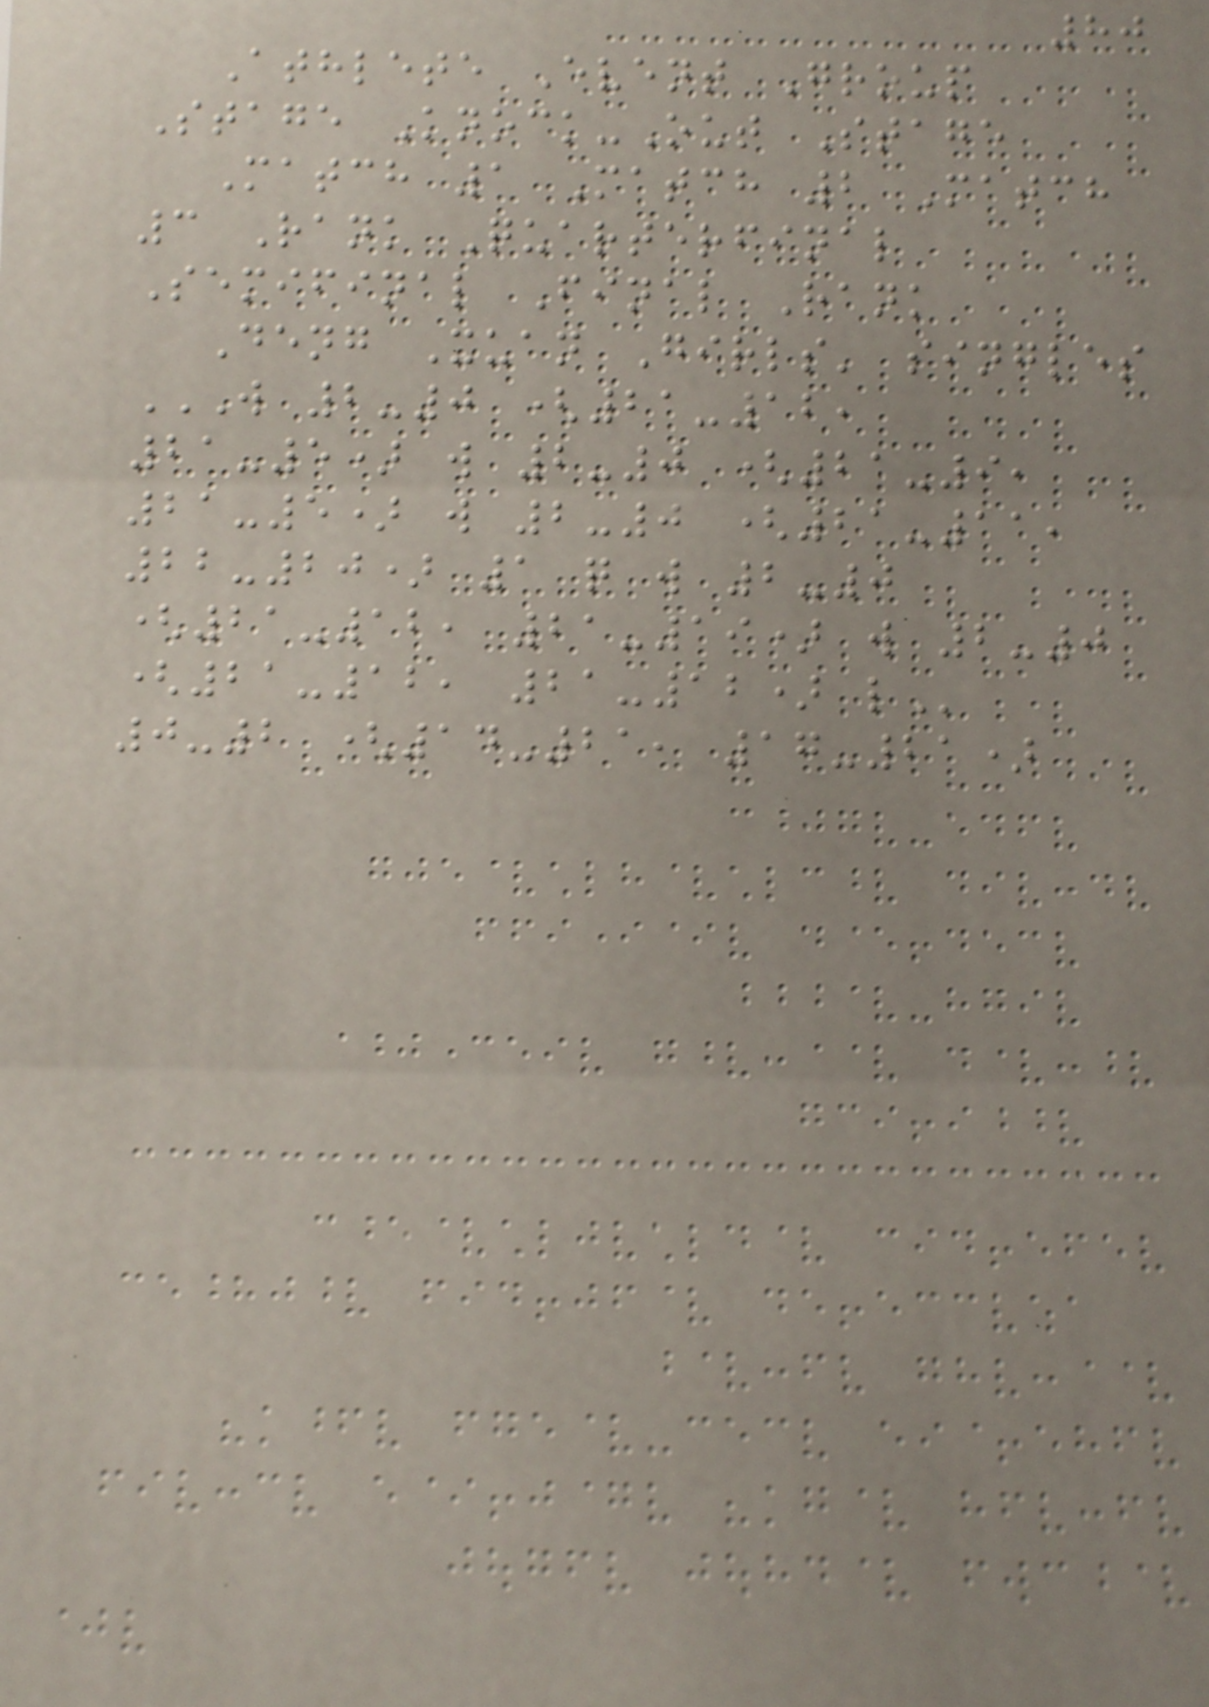80
Athlete Event Group
Stage Knock-Out Stage
Match 1 Match 2 Match
3 Rank Quarterfinal
Semifinal Final Rank
Deng Xuan Girls' singles
W 2-0 (21-12,
21-5) W 2-0 (21-9,
21-5) W 2-0 (21-11,
22-20) 1 Q W 2-0
(21-12, 21-19) W 2-0
(21-12, 21-12) L
0-2 (14-21, 17-21)
